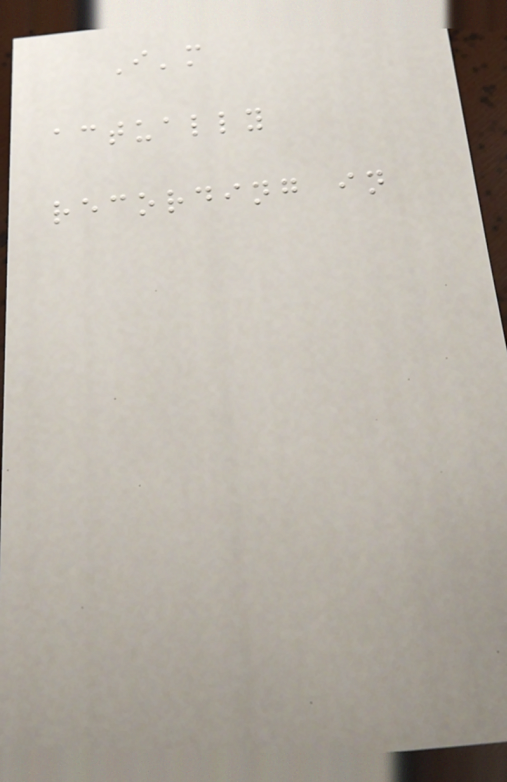I'm
actually
recording in
